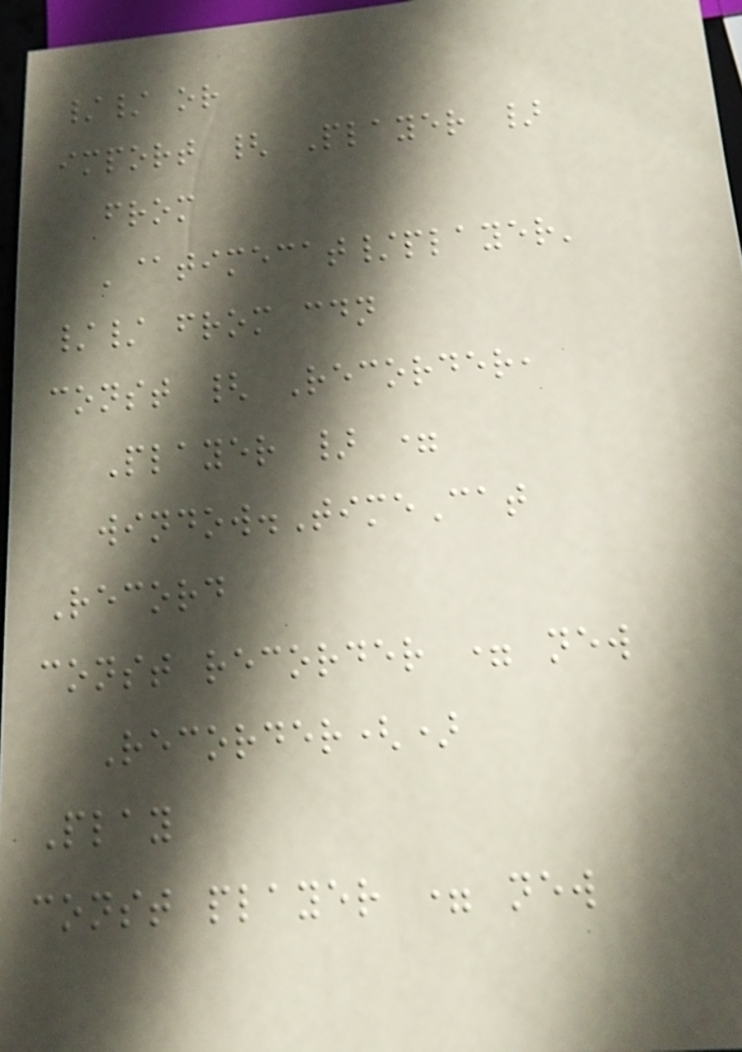// or
import { Player }
from
'@timecat/player'
// from cdn
const { Recorder,
Player } =
window.TimeCat
Record
const recorder = new
Recorder()
Play
const player = new
